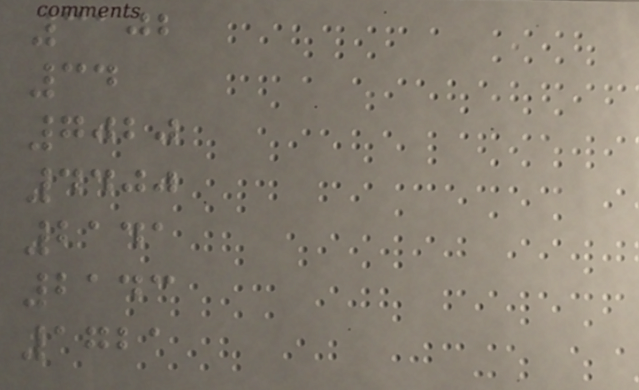3102
34
7020
4400
2141
2143
1721
